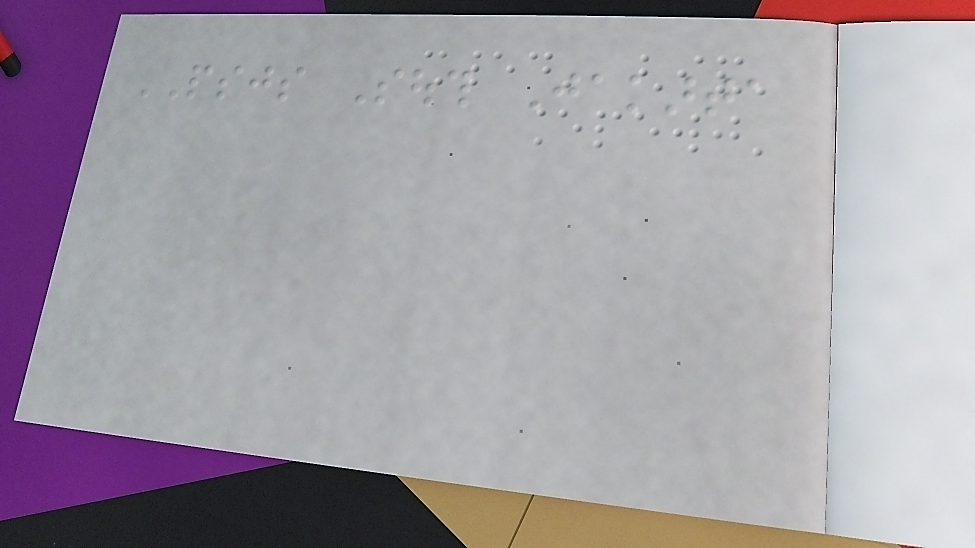PSJS South Jakarta
